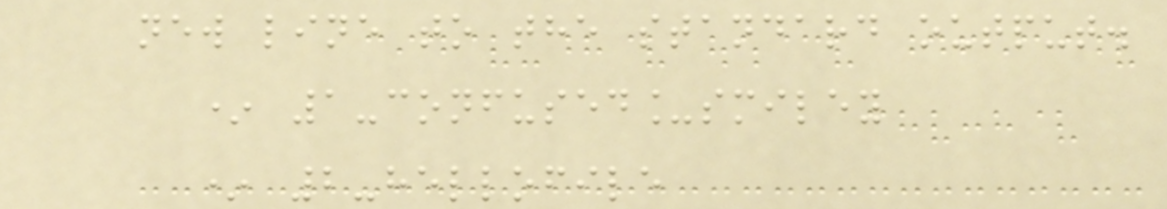new line to the standard output.
* 1-confused_smiley
* 2-hellofile
